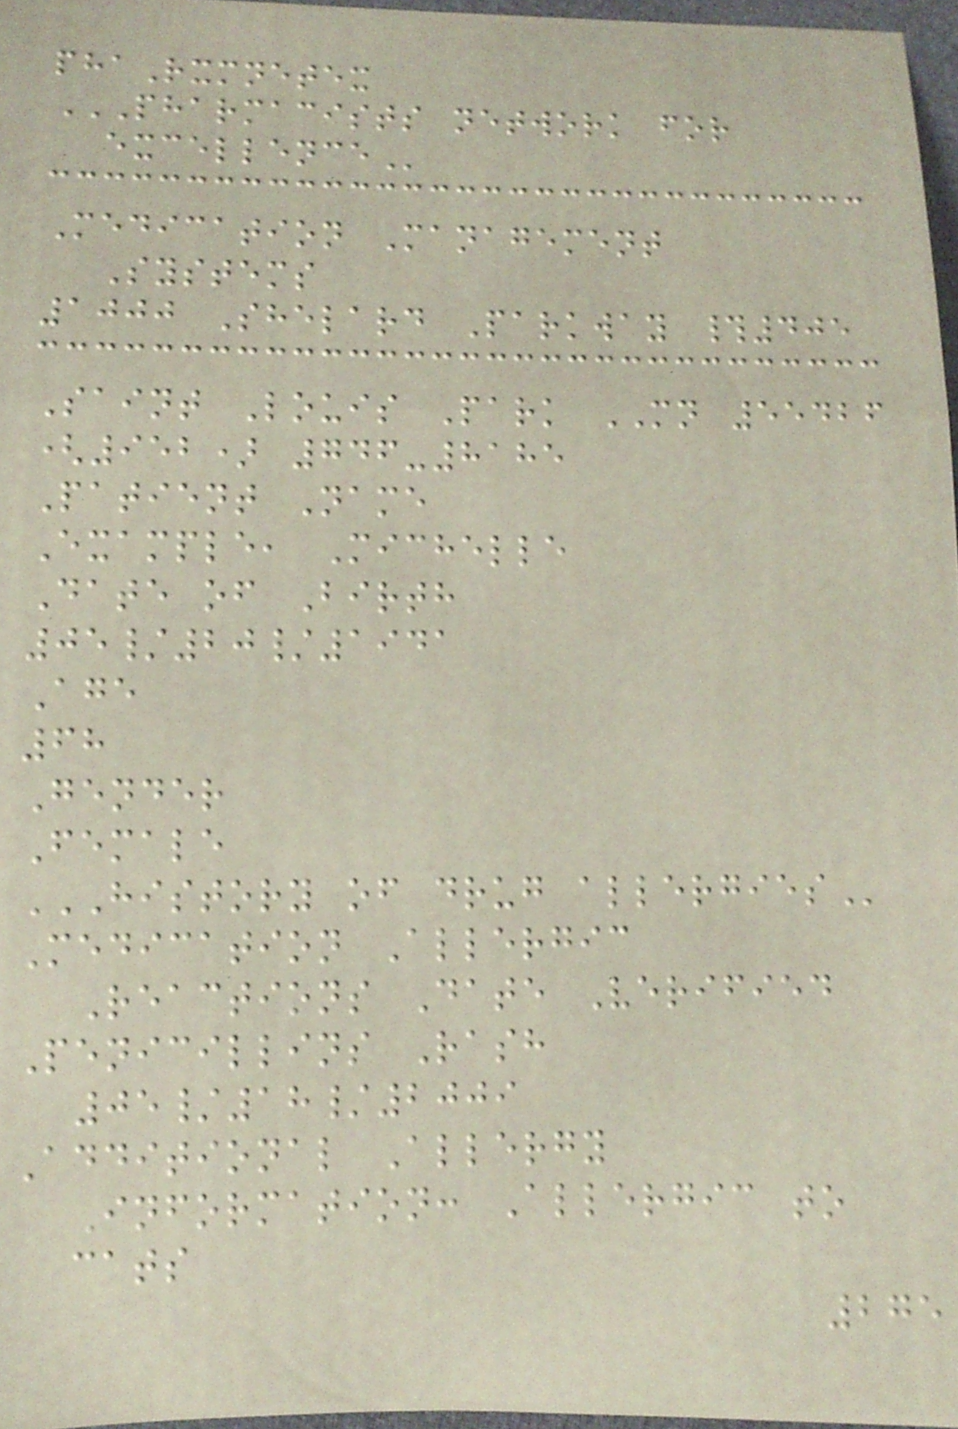phaRxmnetex
PHARMACISTS NETWORK FOR
EXCELLENCE
Medication Management
Systems
1000 Shelard Parkway #405
Saint Louis Park MN 55426
(952) 746-8185
Patient Name
Example, Michelle
Date of Birth
05/20/1941
Age
68
Gender
Female
HISTORY OF DRUG ALLERGIES
Medication Allergic
Reactions Date Verified
Penicillins Rash
05/18/2009
Additional Allergy
Information: Allergic to
cats
275
